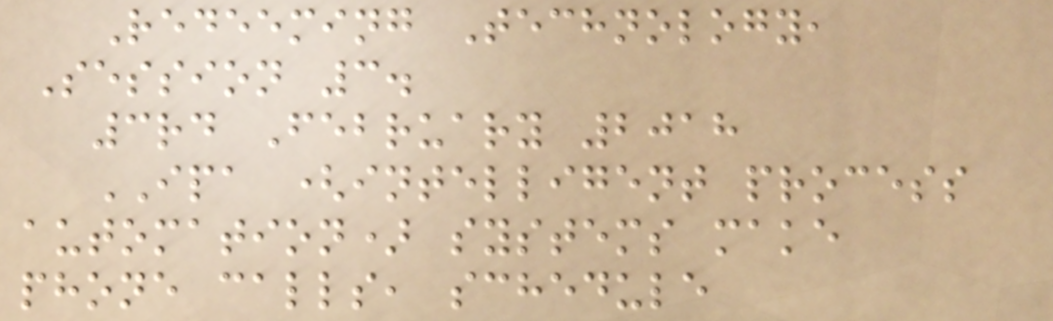Redeeming Technology,
Session 3.
3rd February 2018
IPA (intelligent process
automation) systems make
phone calls, schedule
